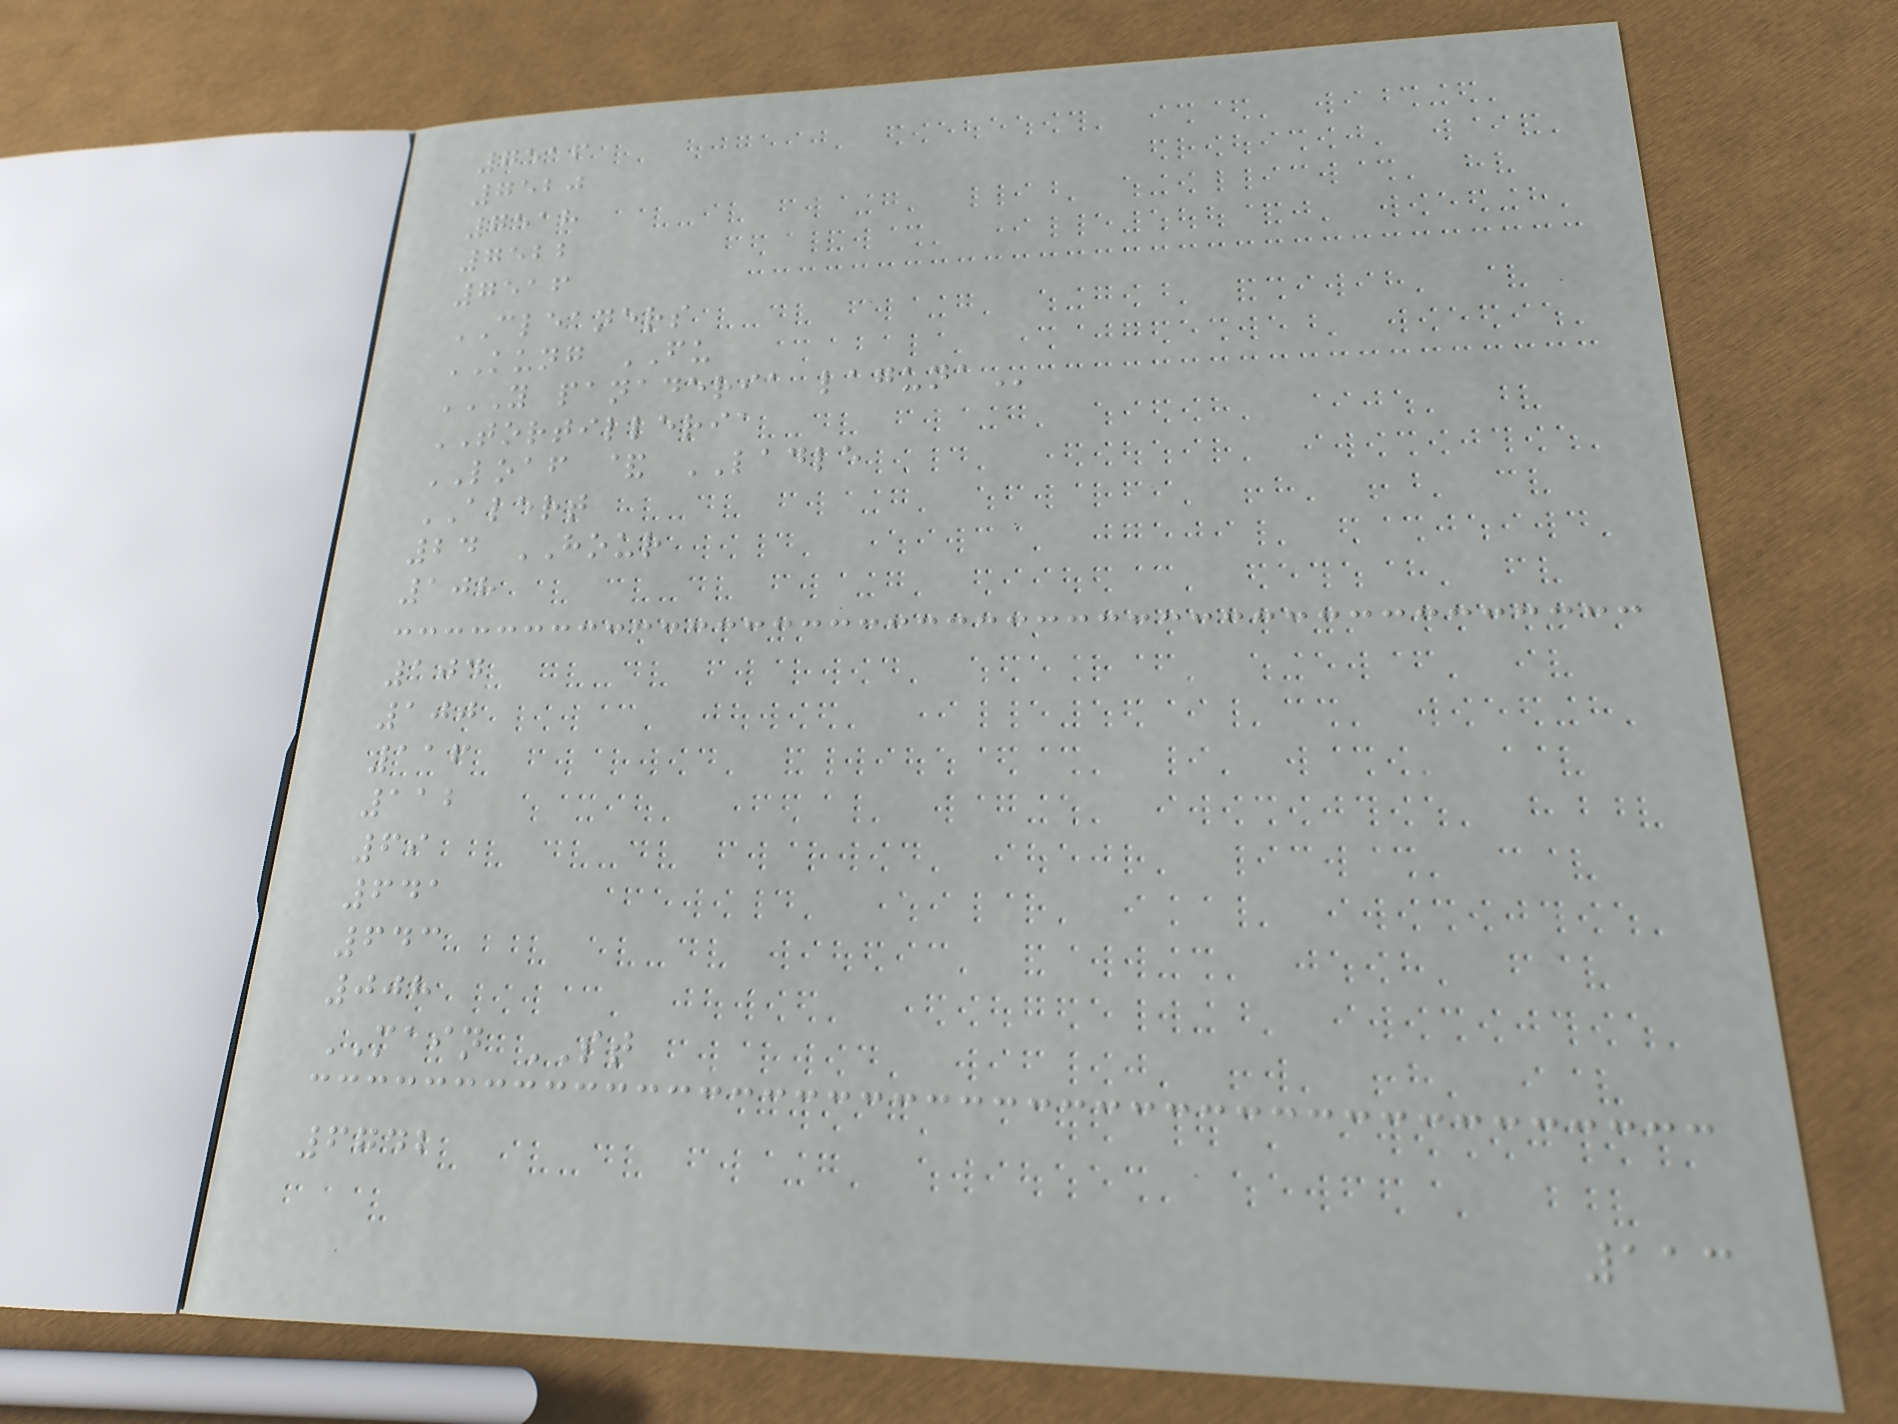7516
7520
7518
7522
7516
CLEANERS
KUNG FU
Y PANADERIA LAGUNA
TORTILLERIA
LOAF & LADLE
ALERT
24 HOUR
108
104
100
116
112
69
641
643
008
MAIN ST
6742
113
